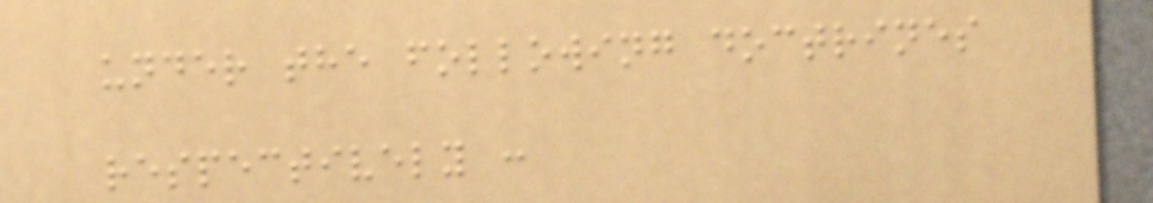under the following doctrines
respectively :
